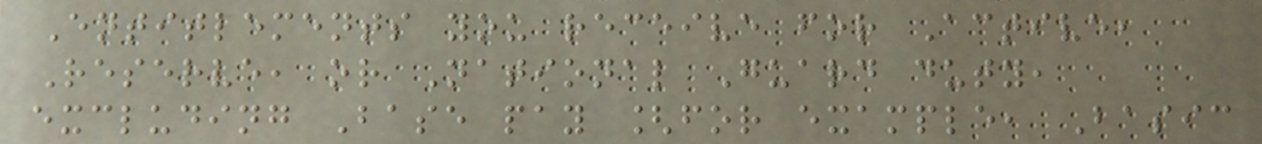Entitlements you receive for Active,
Reserve, or National Guard duty,
excluding Base pay [for example, Basic
